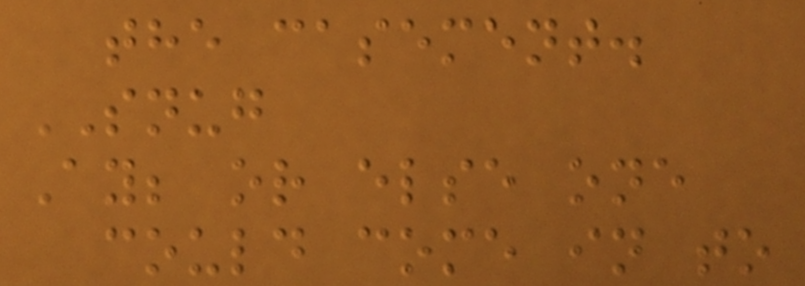the casement.
SNUG
Ay; or else one
could come in to
